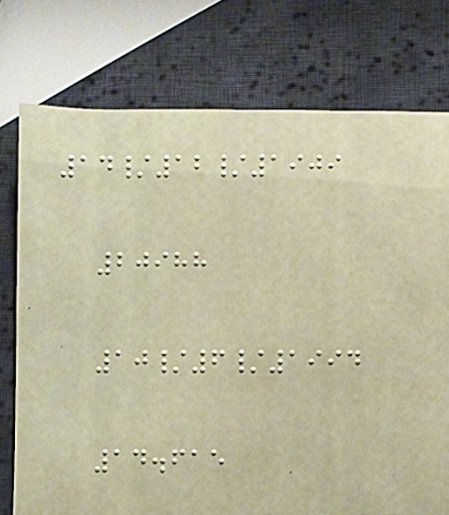14/12/1909
20988
10/6/1994
14.615
